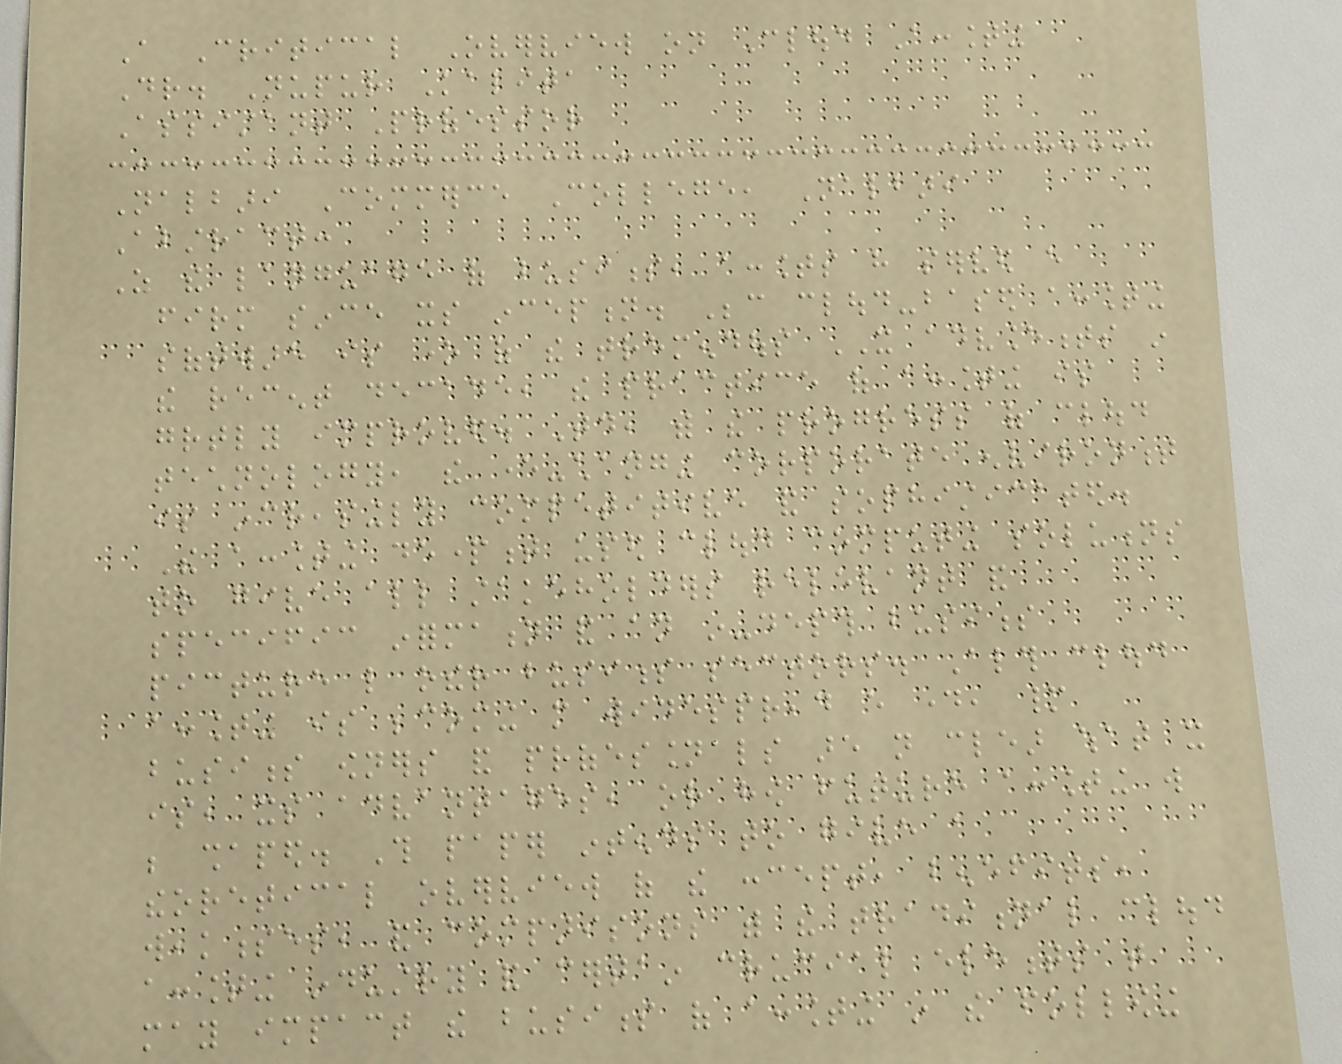A Critical Overview on Cloud Accounting
Dr. Nupur Kalita
Assistant Professor
Nalbari Commerce College, Nalbari
Abstract:
As the language of business, accounts have served every
firm since its inception. Because cloud-based accounting
software is one of the tremendous IT advancements in
the recent decade, the practice of accounting is
greatly improved. Today, with the progress of cloud
technology, the ever-changing corporate environment
is increasingly competitive and sophisticated.
The accounting department used cloud computing solutions
to give all stakeholders relevant and
specific information and an in-depth business
picture like other business sectors. Although cloud
accounting is becoming more widespread every day, many
business owners and professionals are not clear what it
is, its advantages, or how future accounting will
be shaped. This paper intends to give a
theoretical overview of the concept, benefits,
weaknesses, and comparisons with the traditional cloud
accounting industry and certain crucial elements that
may impact the business of accounting in the following
